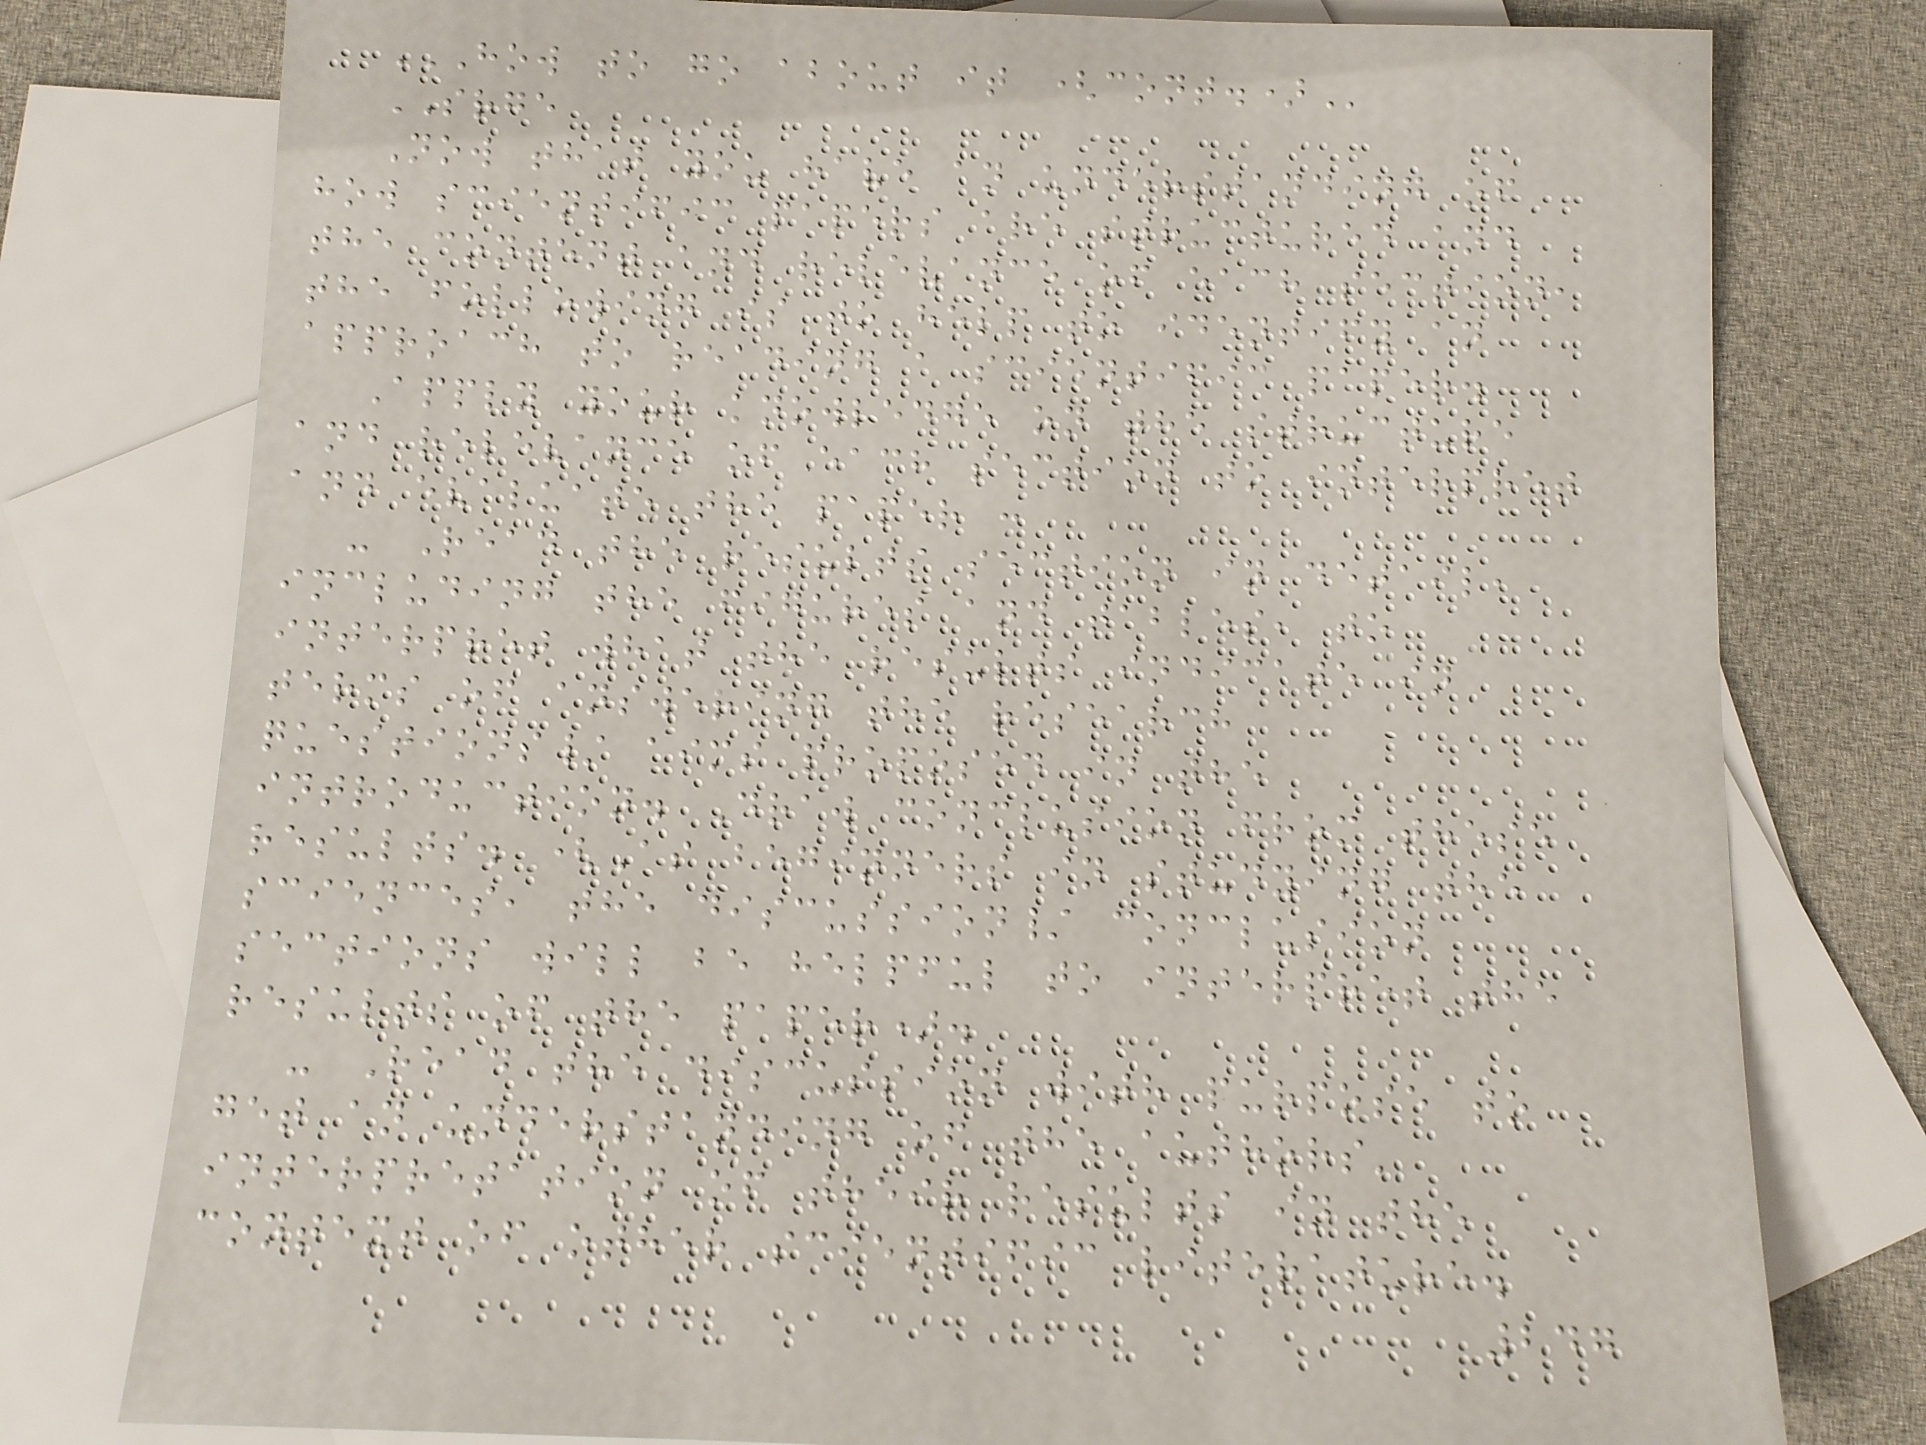HOW TO GO ABOUT IT (CONT.)
SRGE
Now that you have an understanding of
how scientific papers are structured and
the content and relevance of each section,
the following is to help to identify an
approach to reading a scientific paper.
Apply your knowledge on the structure
and relevance of each section to interpret
and evaluate the paper :
- Read the results section in detail,
including the figures and tables, to
interpret what the results indicate in
terms of answering the research
questions/ aims proposed in the
introduction. Draw conclusion from these
results. (As beginners in studying the
sciences, the discussion/ conclusion
sections will be helpful to interpret the
results of the paper).
- Read the discussion with purpose to
get an understanding of the authors'
interpretation of their results in the
context of other scientific literature.
247
